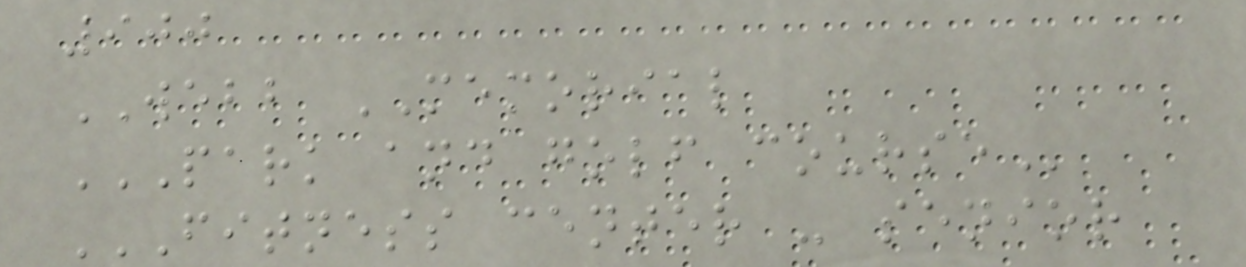900
WEBB MEMORIAL
PARK AND GOLF COURSE
FITNESS CENTER - SENIOR
